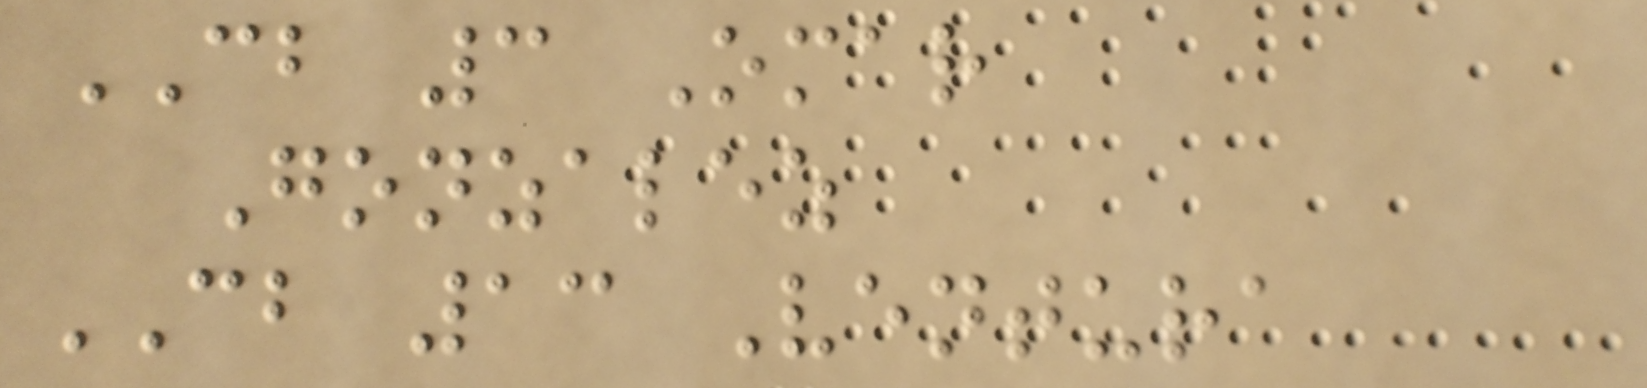CB 3 Omar
Gonzalez
CB 13 Ventura
